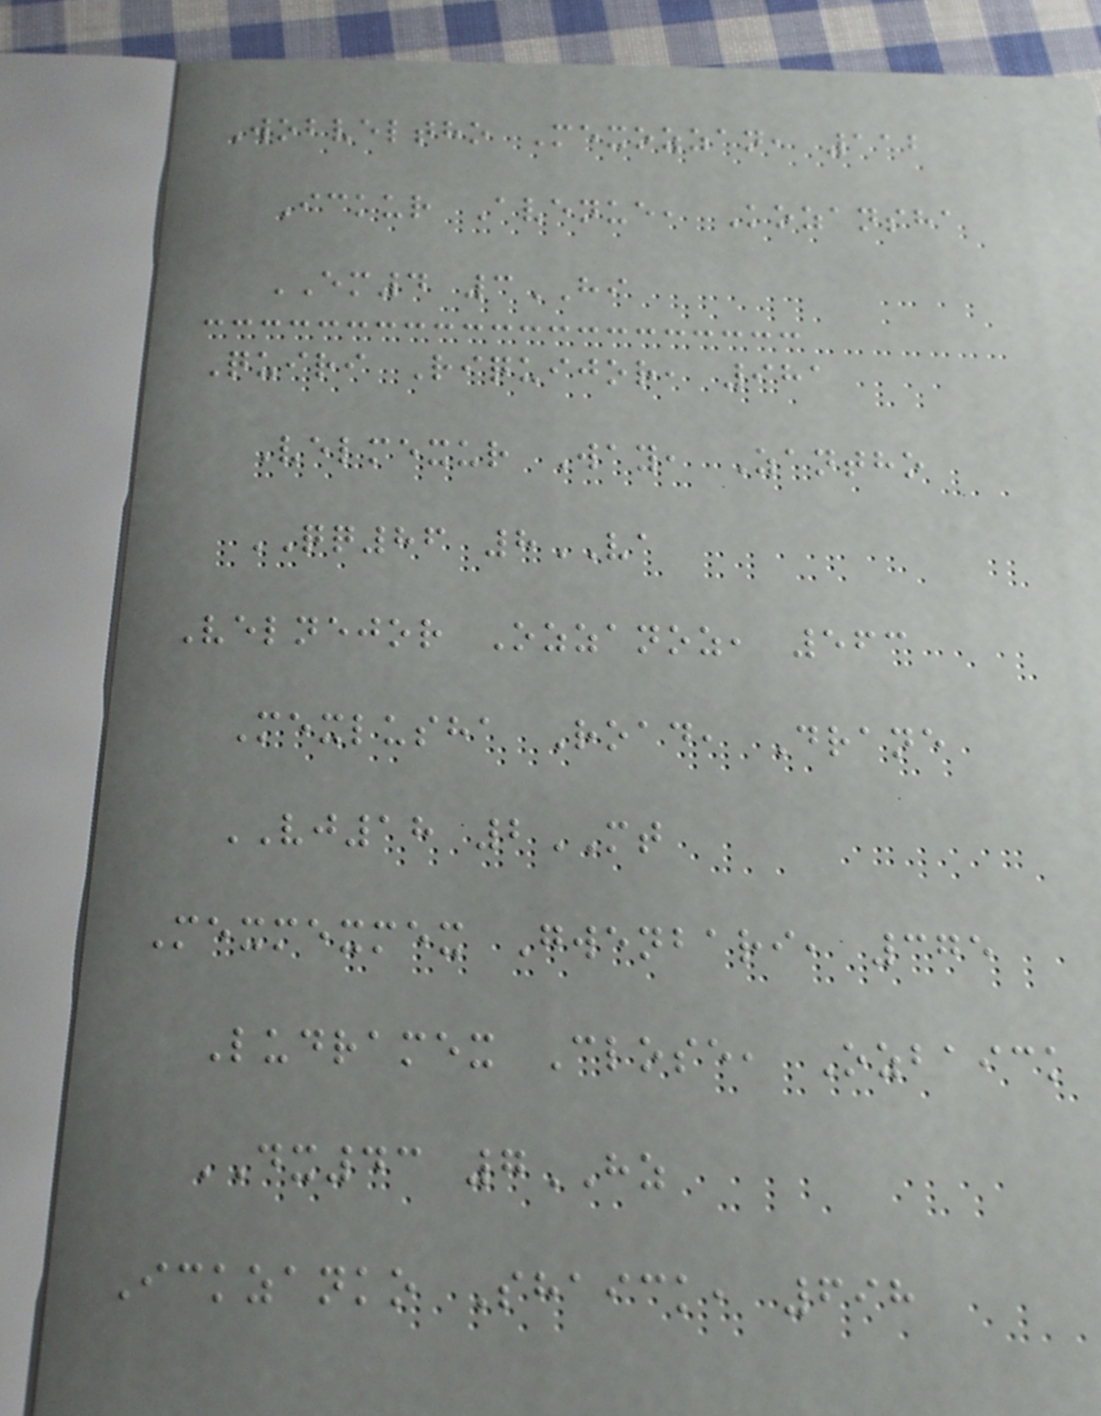Wobveltho Mexozzan, 112
Ickur Avenue, Kozansha
EM4 3HI
Quiri Riquijor, 981
Velmexur Way, Zantho
QQ86 8VA
Velnejor Ozzanoz, 563
Mexlusha Road, Drane
VJ18 2MT
Mexmexmex Gwenbari, 375
Ludramex Close, Ozbaick
DX43 7HZ
Ickzanko Shaick, 698
